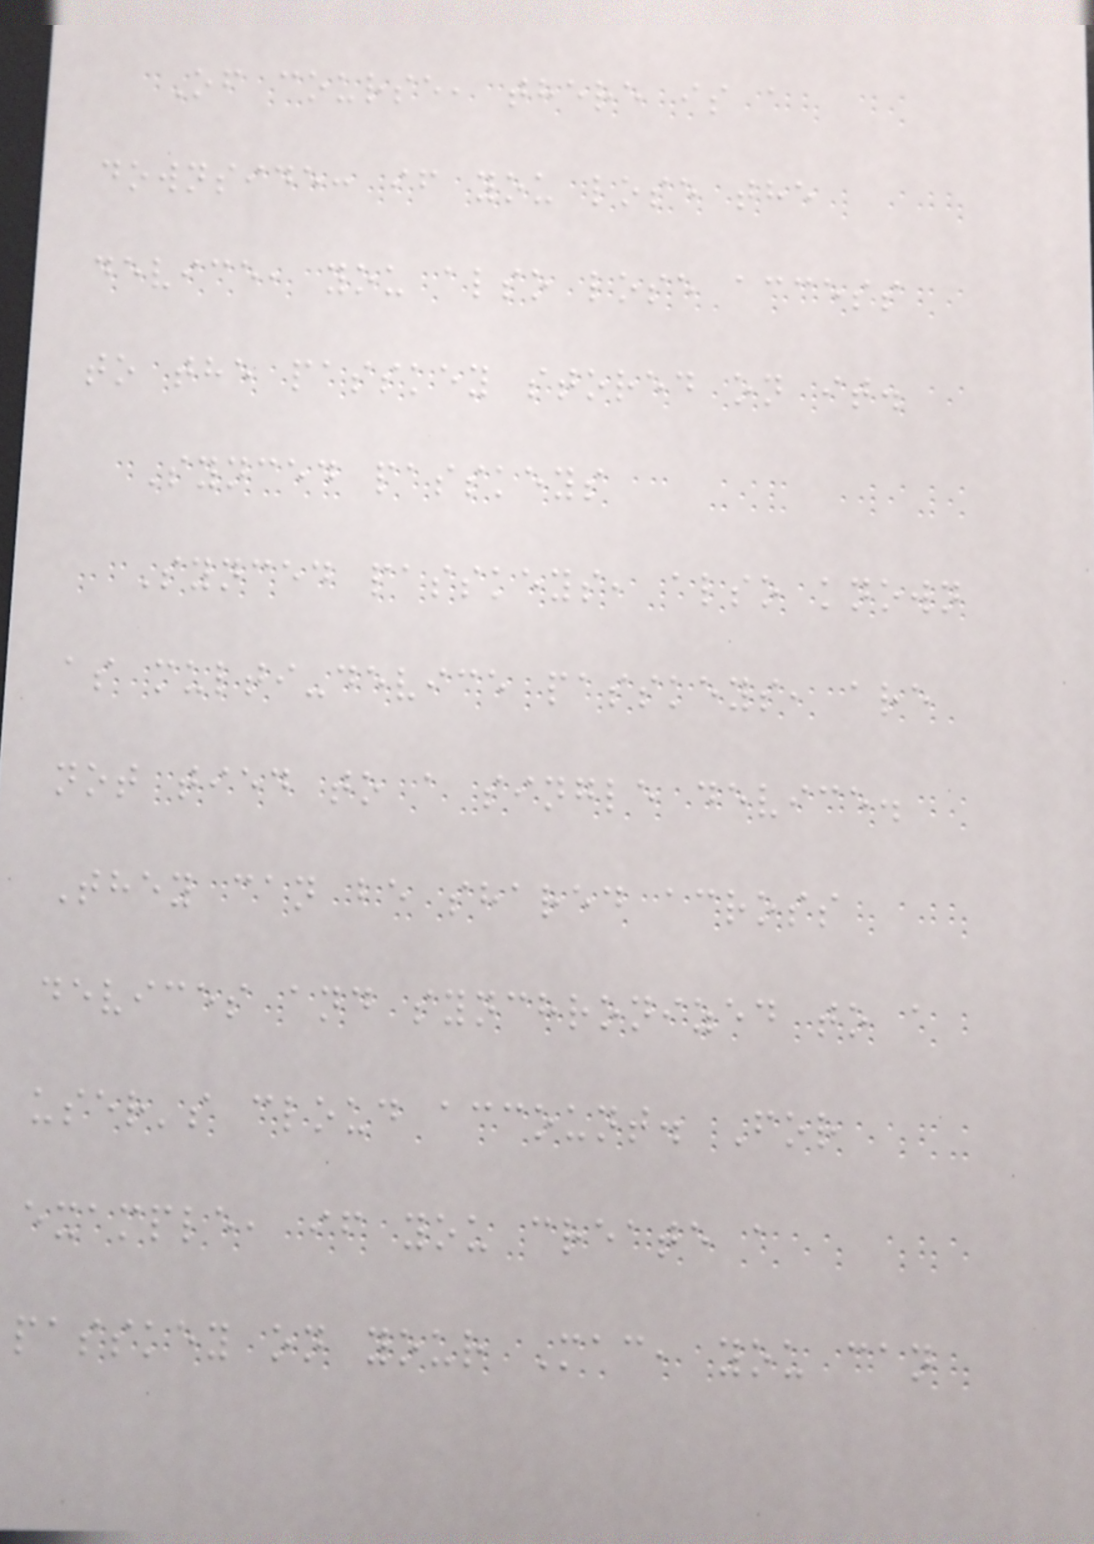Of course, there is a
downside: if you lose the
device, you also lose access
to the passkey stored on it.
Synced passkeys
Synced passkeys, also known
as multi-device passkeys, are
not tied to a single device.
They can be shared across
devices and synchronized to a
user's cloud account. For
example, if you create a
passkey on your Mac, you can
